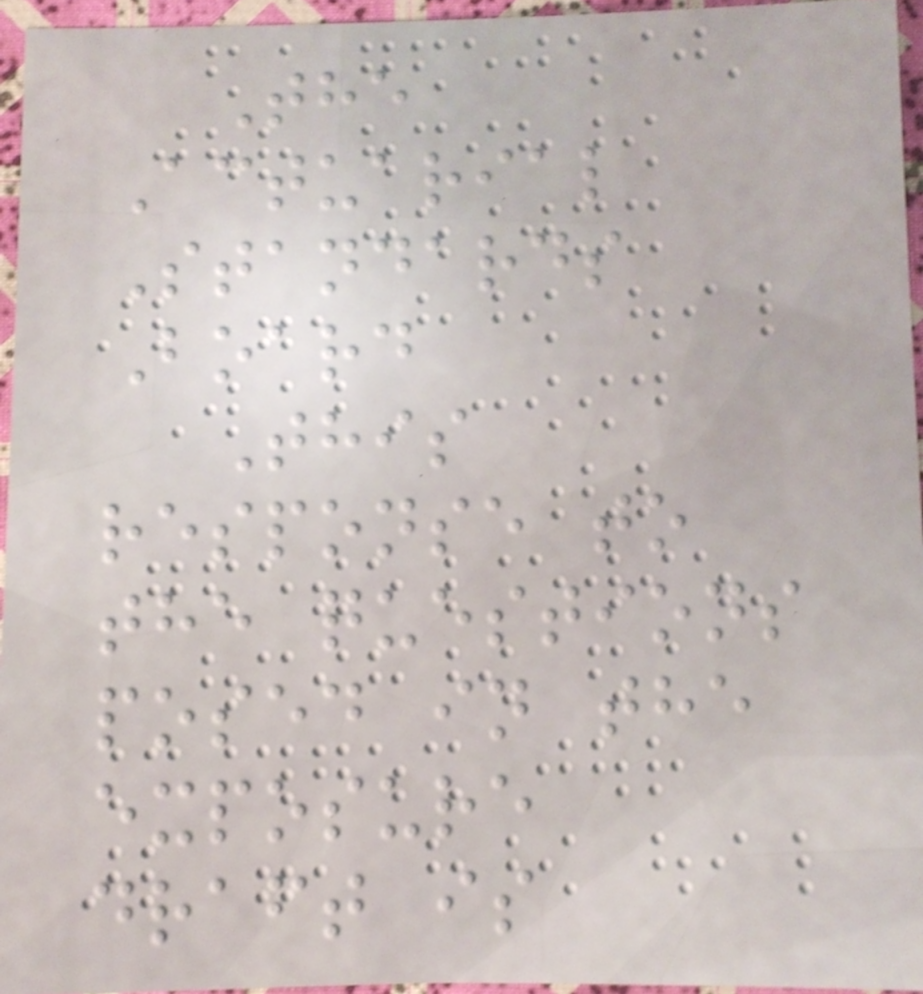The
Actuarial
Standards
Board
This
response to
the questions
posed in the
exposure
draft is
